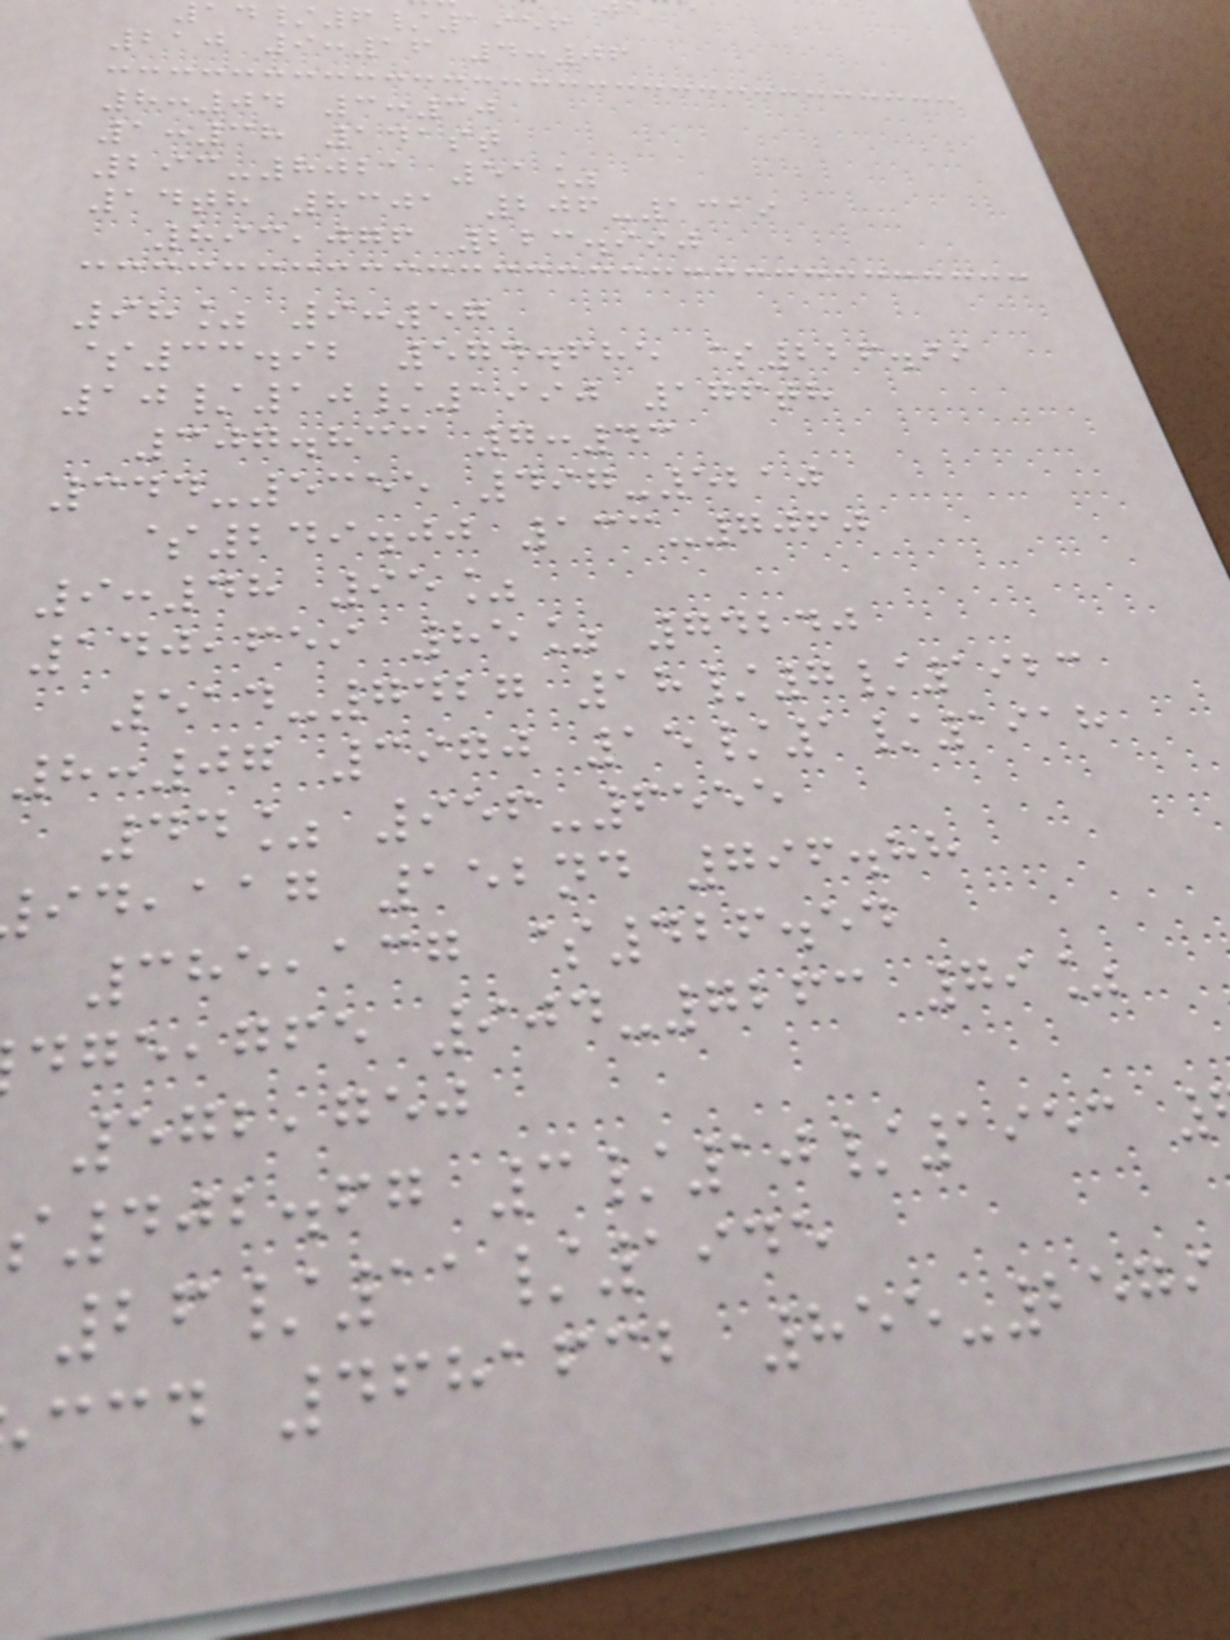/6/1956
210 9:16 4:06
8:04 3:30
1:38 141st
293-8021 51%
14th 8301 206-1319
893,076 223.990
98% 9:57
$33.92 574.685 $226.99
10/10/1990 176th
307.833 7:43
344-5355 497-5210
$249.00 133-7060
9:48 95%
140,659 85% 74240
514-7427 18/7/1923
8:07 3970 15/1/1918
44% 956-6555
,aag 152nd 796.88
385,137 $426.54
,gfe 904-7263 79%
572,750
402.67 3/10/1953
26/11/1945
ccd 4681632 855-2579
